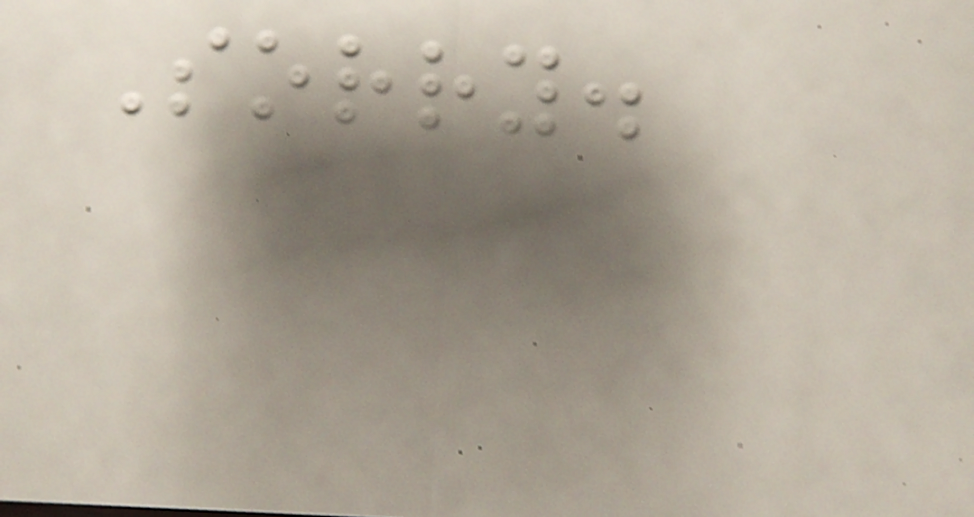Sorry.
